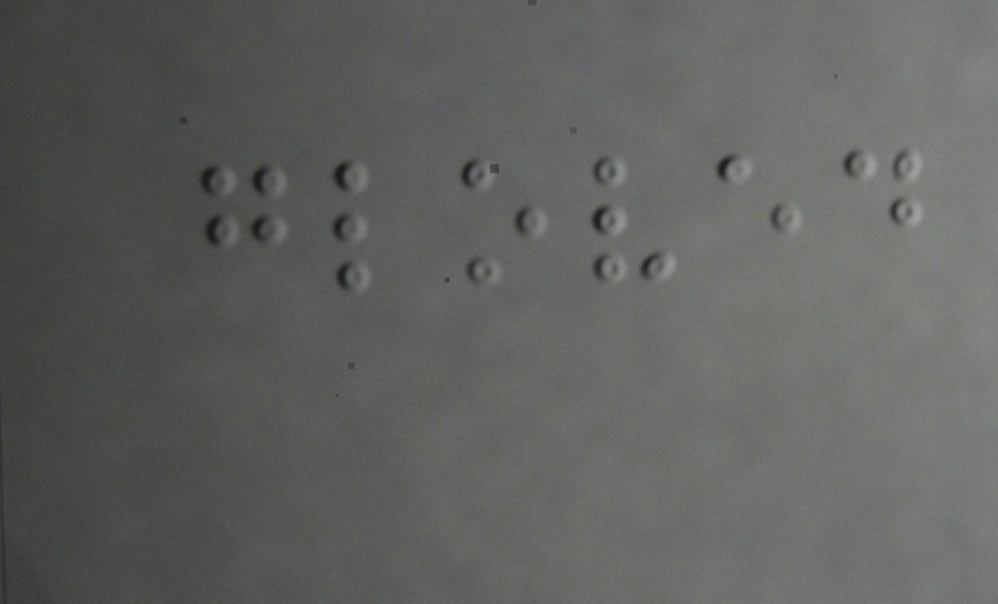gloved
